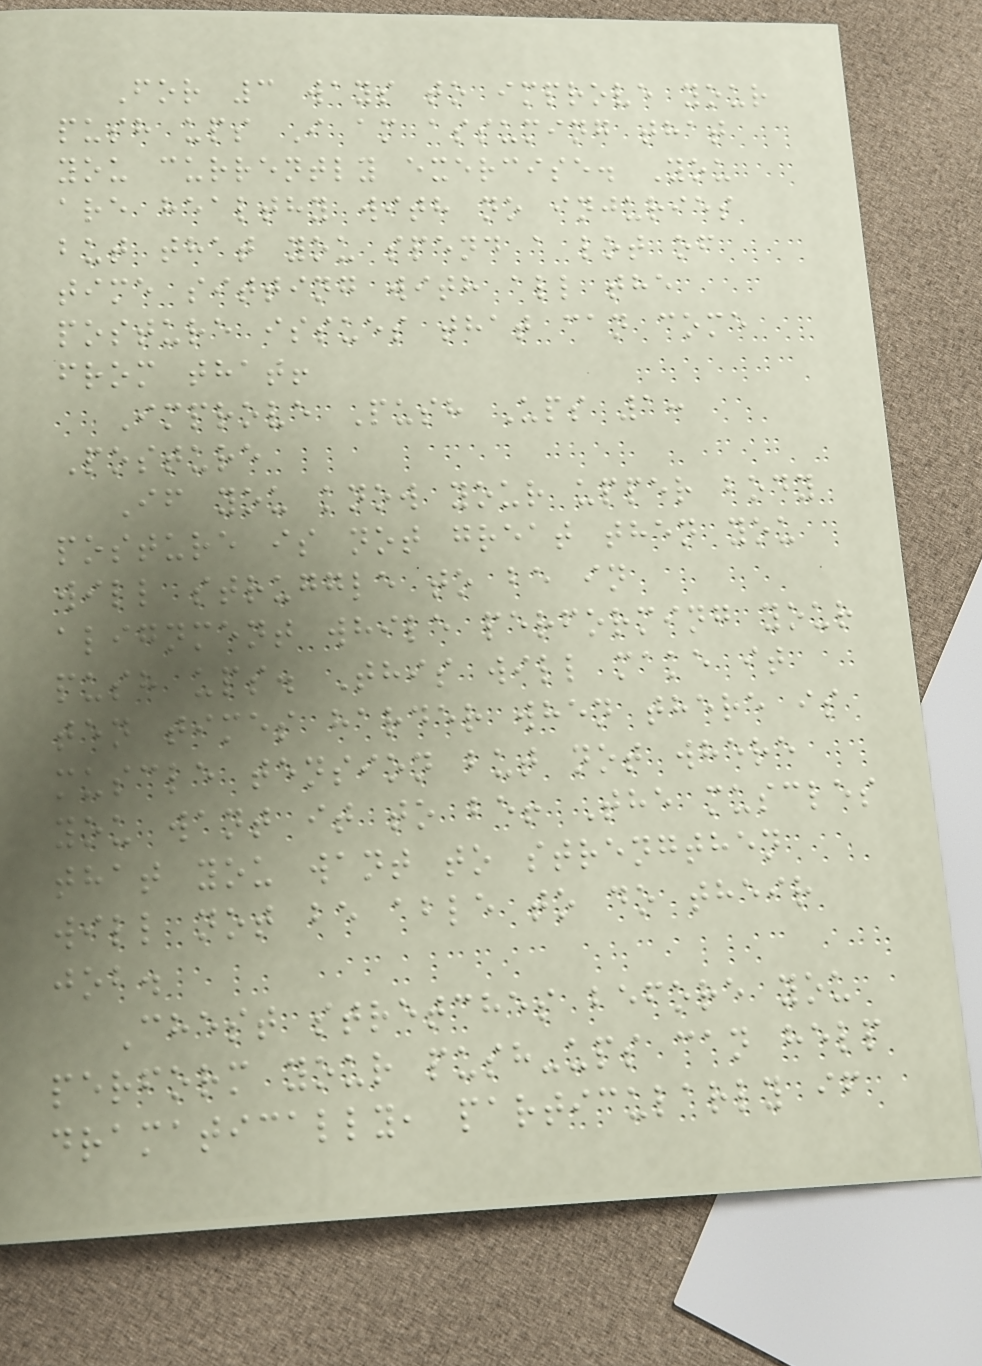For 3 ways to improve your
push ups I am assuming that
you currently exercise. You
are healthy with no injuries
but that you spend a lot of
time sitting with all the
posture issues that can come
from that!
Improve Push Ups 1:
Posture
If you know your upper body
posture is not great then you
will struggle to be in
alignment while performing your
push ups. This will make it
ten times harder when there is
muscle tension but not where
you want it to be! The muscles
that you want to strengthen
will not be able to do their
job.
Chest stretches before you
perform your push-ups can help
dramatically, particularly if
